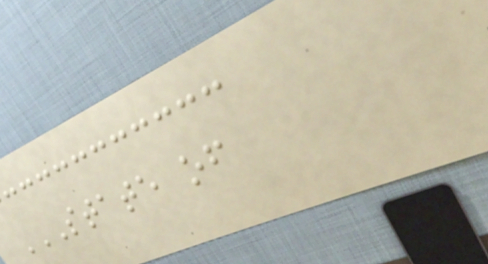STATE OF
